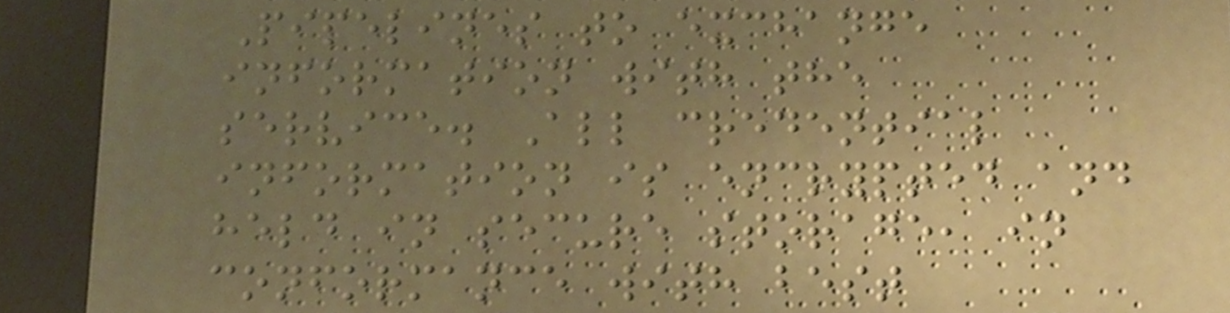Pipelines to exchange
information with the
service. All credential
information is encrypted and
held in secure storage, in
conformance with best
